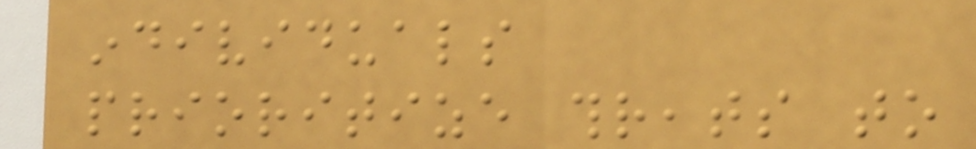individuals
prioritize threats to
